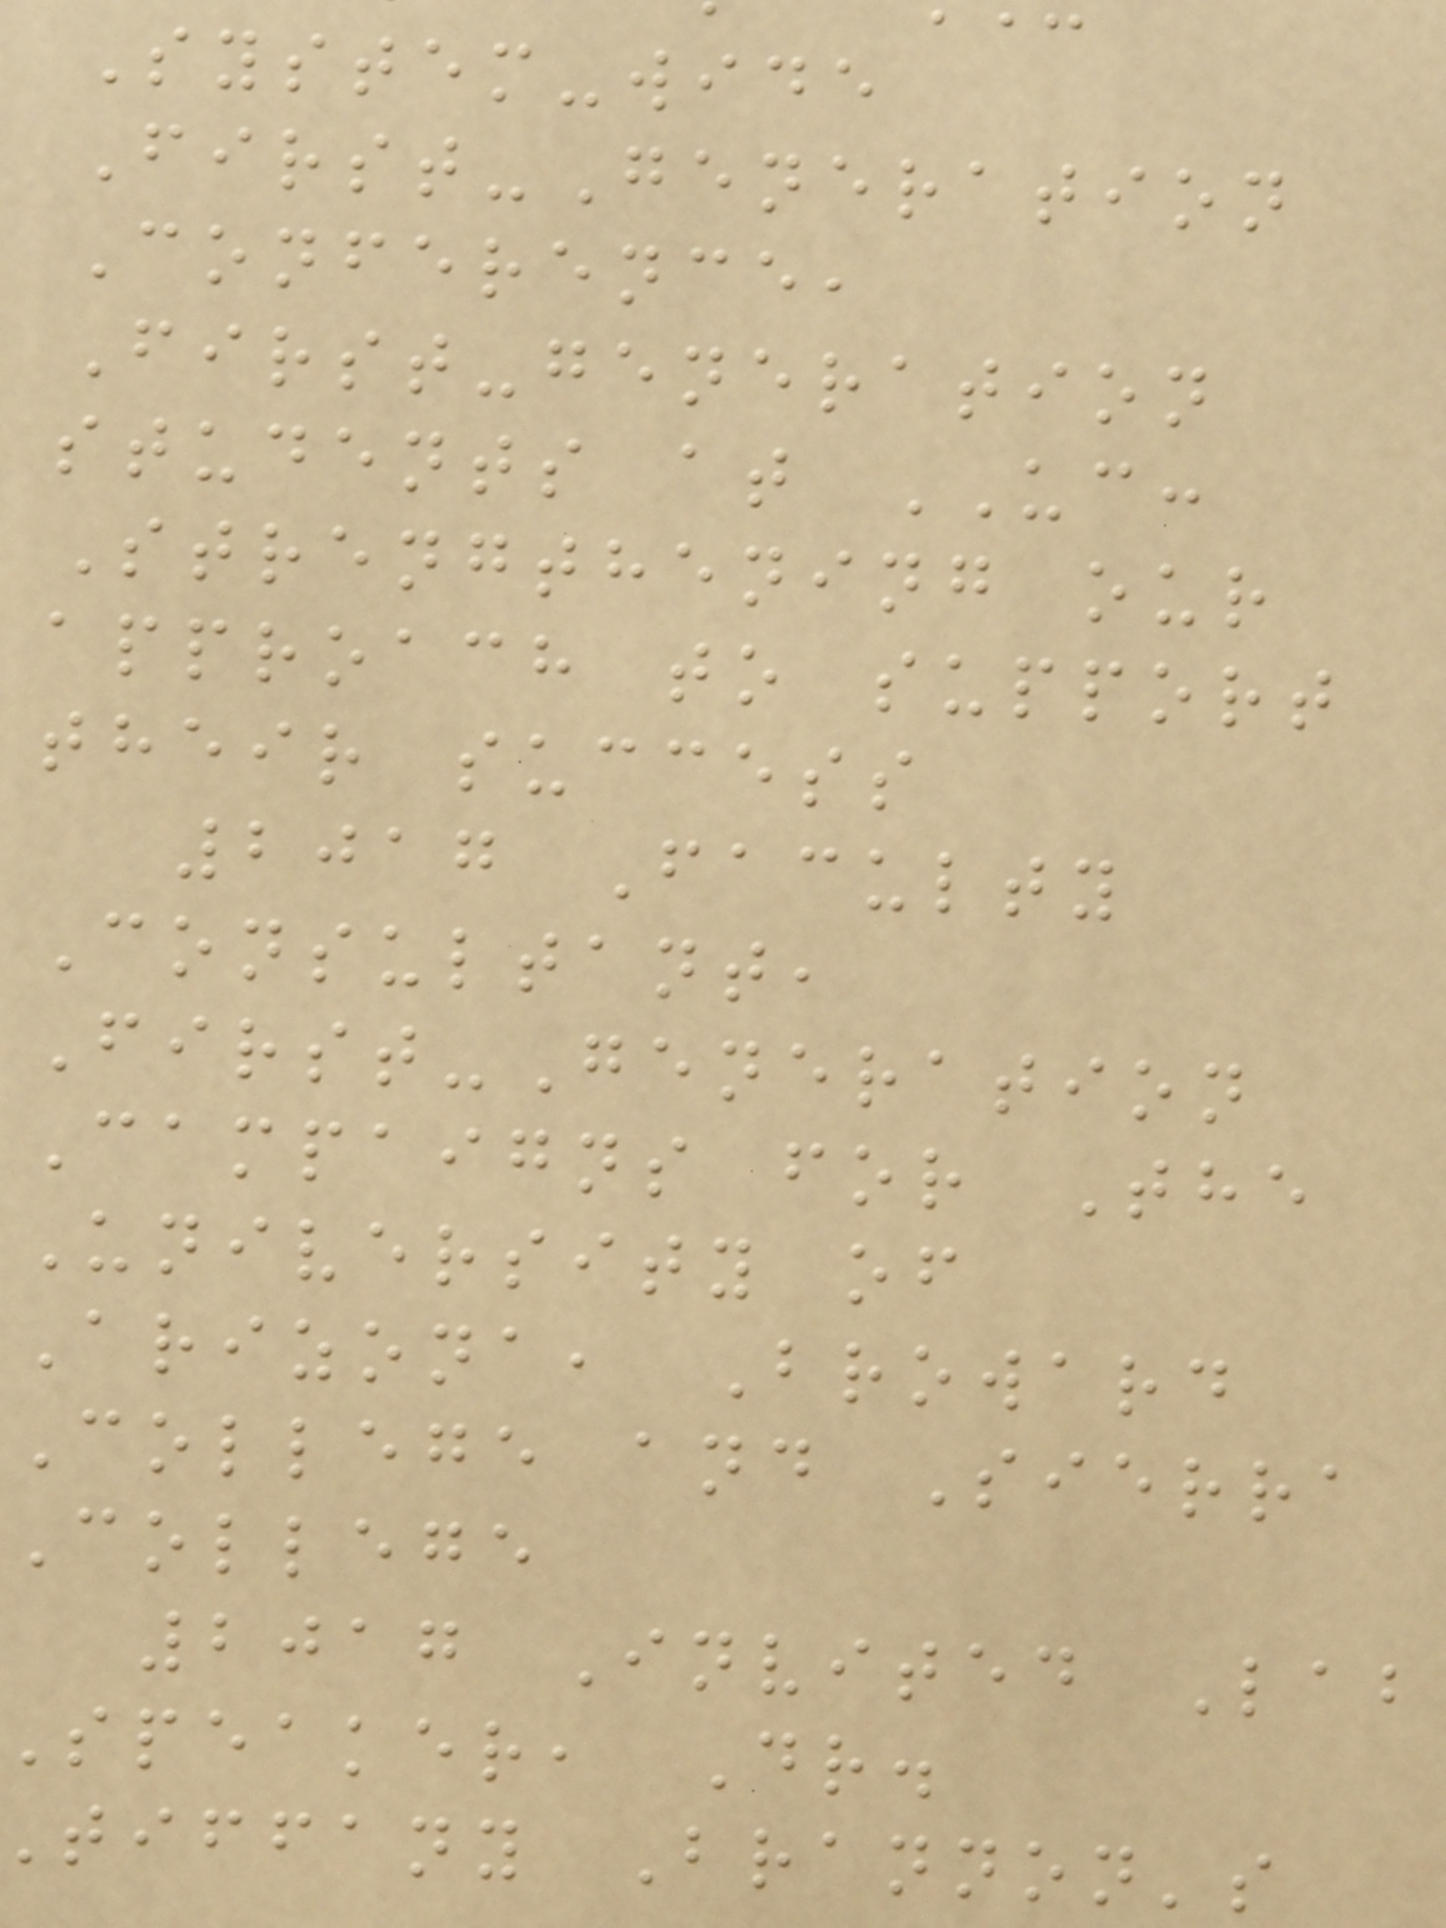System-wide
First-Generation
Conference,
First-generation
students at UC:
Strengthening our
approach to support
their success
2017 Faculty
Consultant,
First-Generation
Campaigns for The
University of
Arizona, Broward
College and Sierra
College
2017 Invited Lab
speaker, Dr.
tiffany Brannon's
